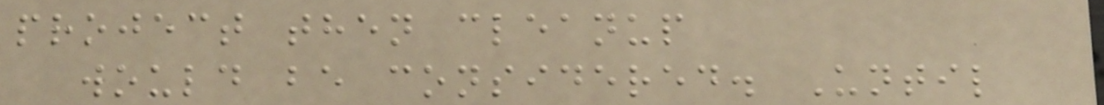project then cleanup
would be considered. Until
